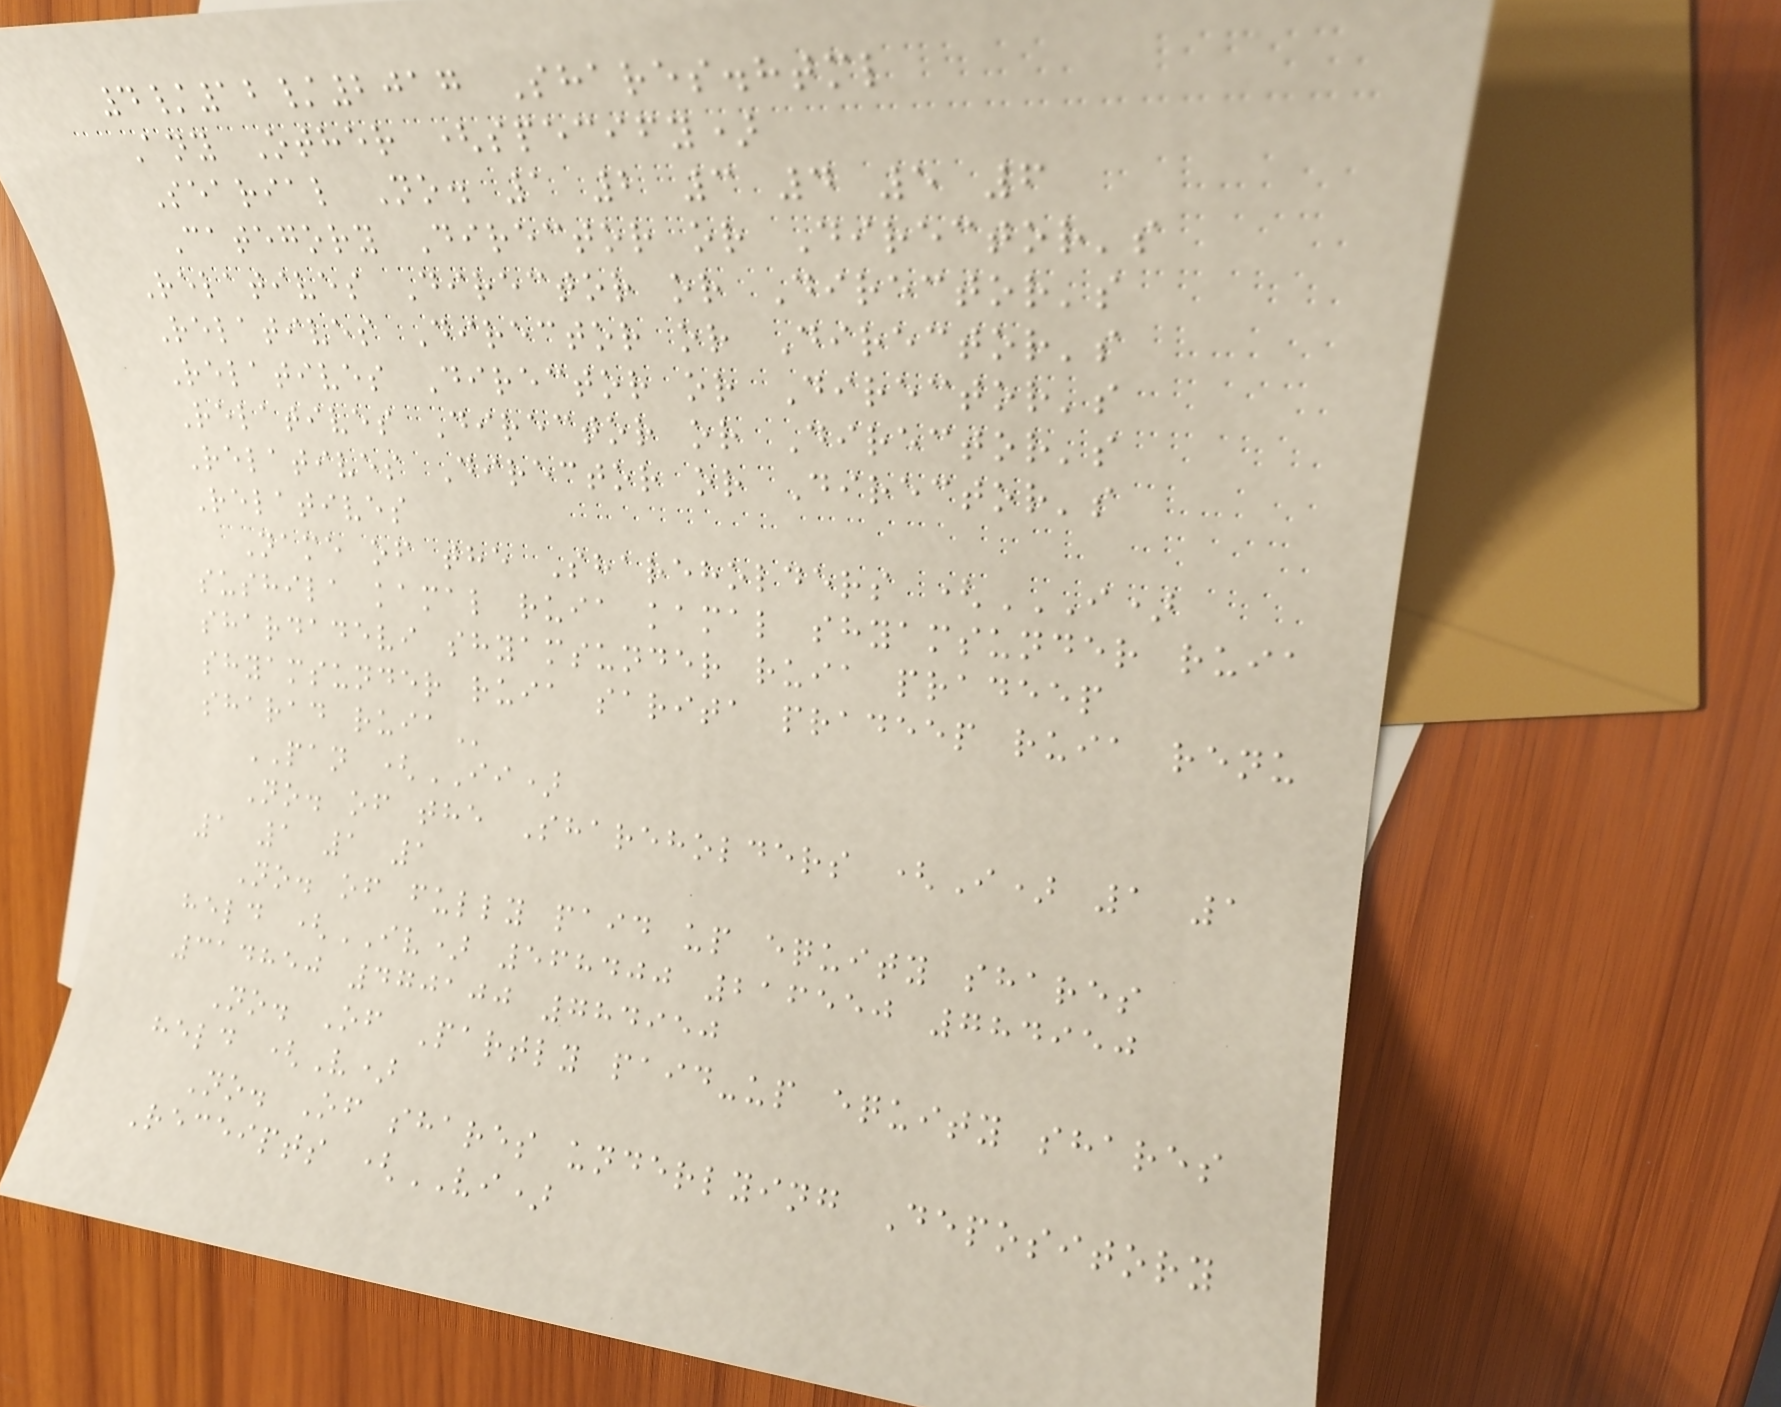4/12/2017 Shares.html
Any Other (specify)
Searial No. 1 2 3 4 5 6
Category Director or Director's
Relatives Director or Director's
Relatives Director or Director's
Relatives Director or Director's
Relatives Director or Director's
Relatives Director or Director's
Relatives
Name of the Shareholders (I)
SUSHILA KAMAL RUIA KAMAL SHYAMSUNDER RUIA
SHARDADEVI SHYAMSUNDER RUIA PRADEEP
SHYAMSUNDER RUIA SARITA PRADEEP RUIA RENU
SHARAD RUIA
PAN (II)
No. of the Shareholders (I) 1 1
1 1 1 1
No. of fully paid up equity shares
held (IV) 568400 216550 784950
314850 470100 784950
No. Of Partly paid-up equity shares
held (V)
No. Of shares underlying Depository
Receipts (VI)
